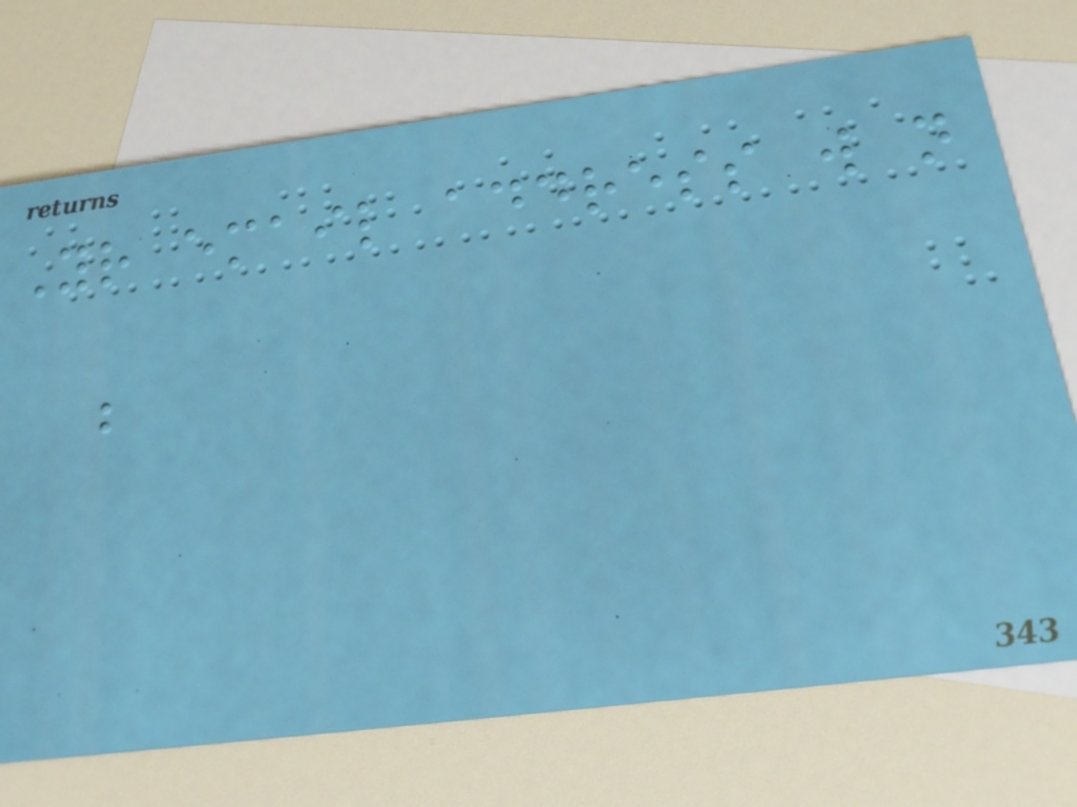Your email address will not
be
